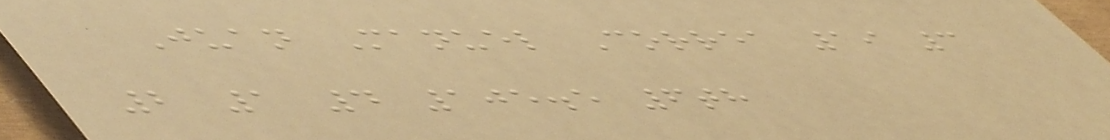Juan Manuel Correa 19 3
2 1 4 105.5 6th
